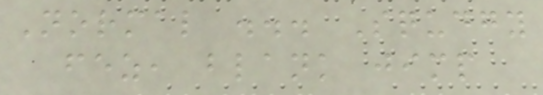Normal ... Squdgy
fez, blank jimp
